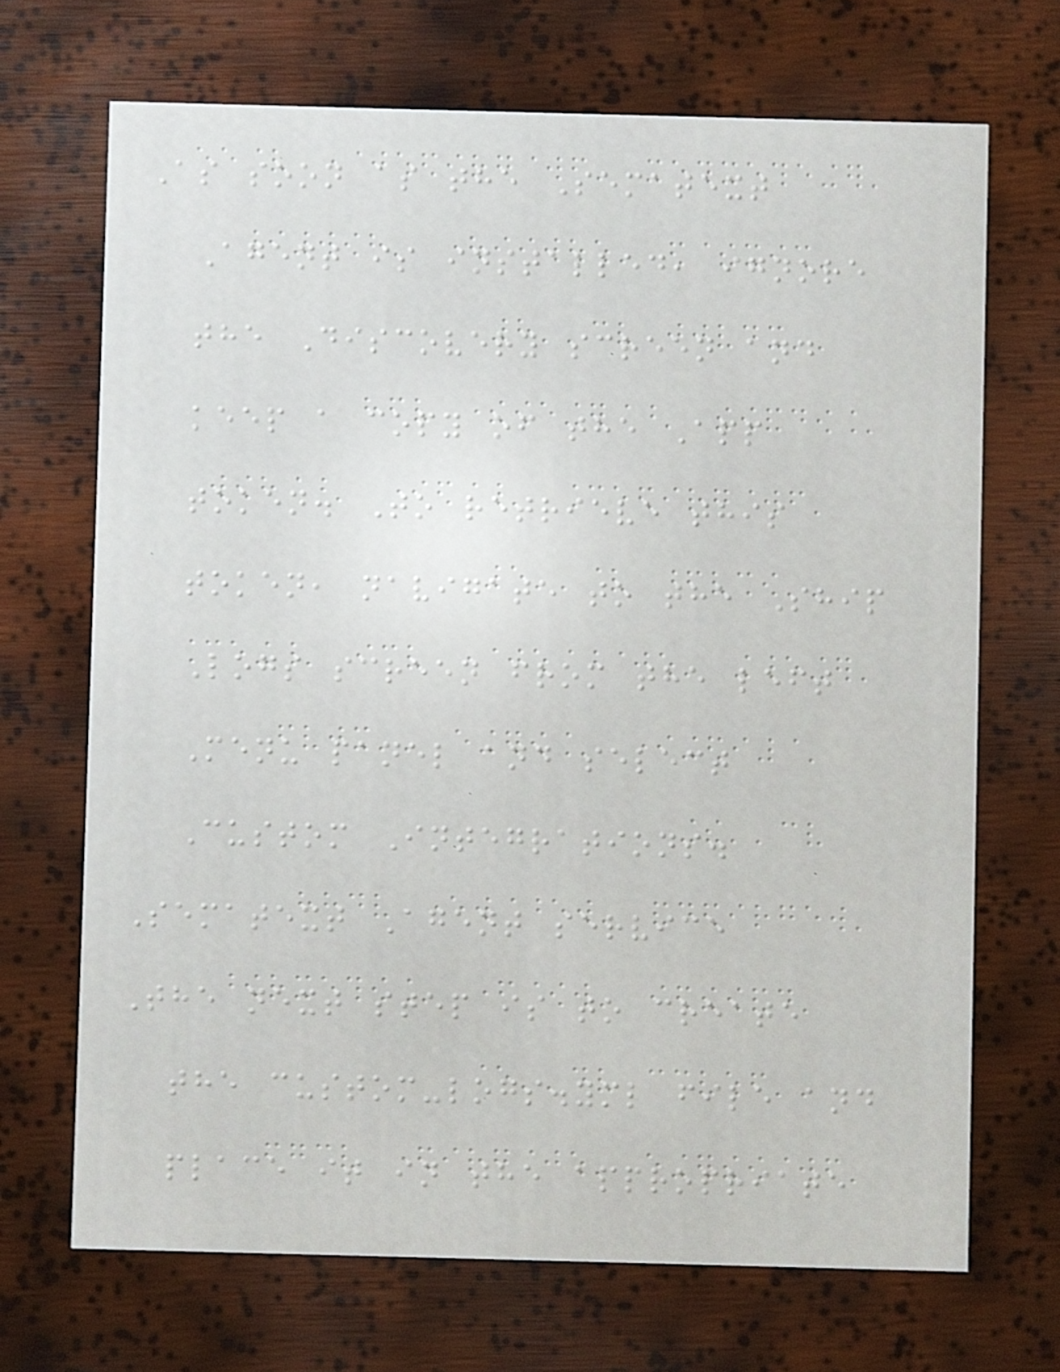As soon as the Sematext
Agent is installed, ignore
the Discovery screen and
keep a copy of the App
token. To retrieve this
token, navigate to the Ship
Logs screen from the left
Menu panel and select
Custom Integrations.
Sematext Agent service
The next step is to create
the custom-logs.yml file and
place it in the appropriate
